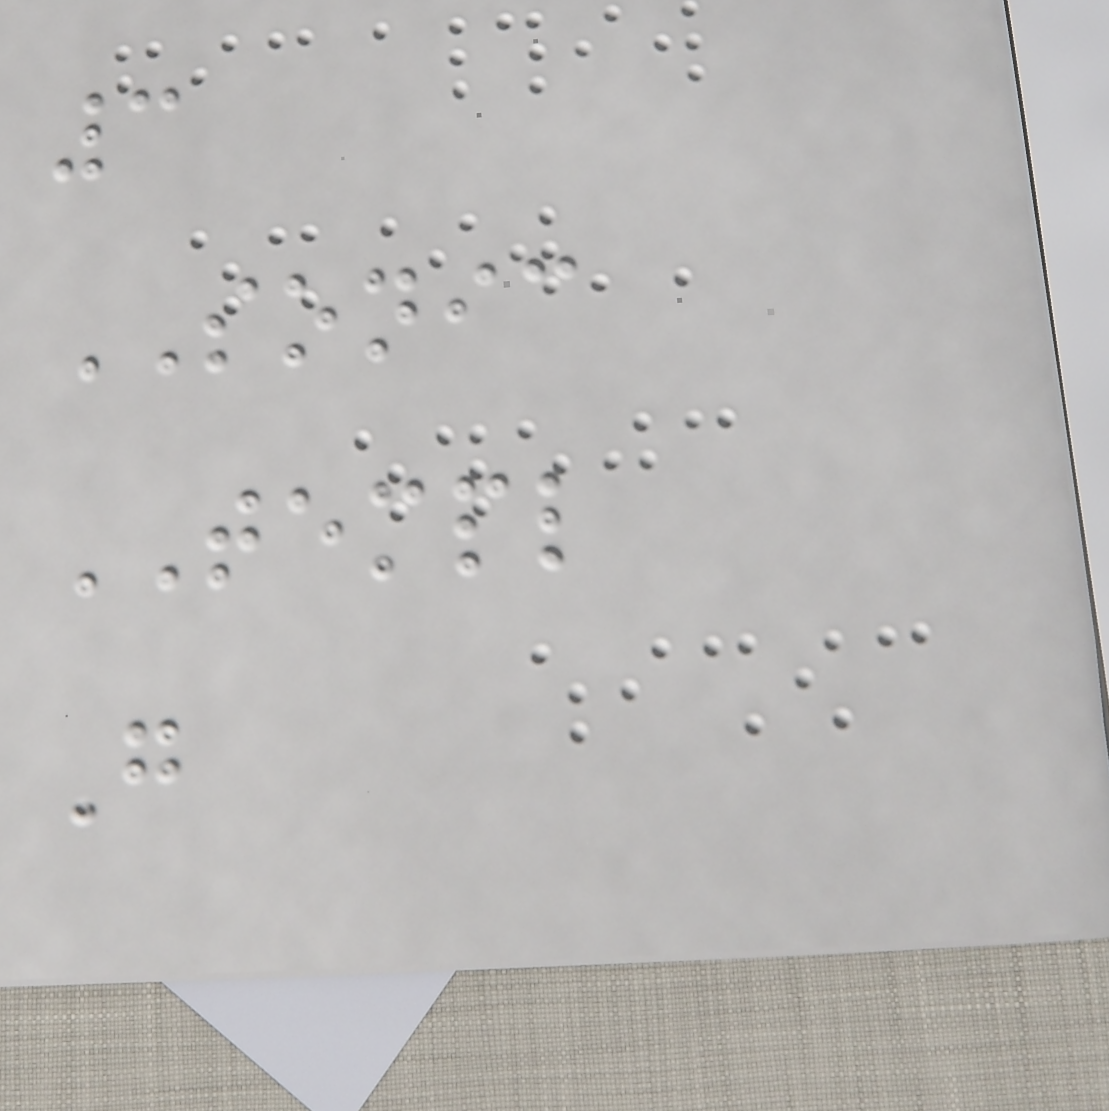3
SONIC
TEMPL
G
